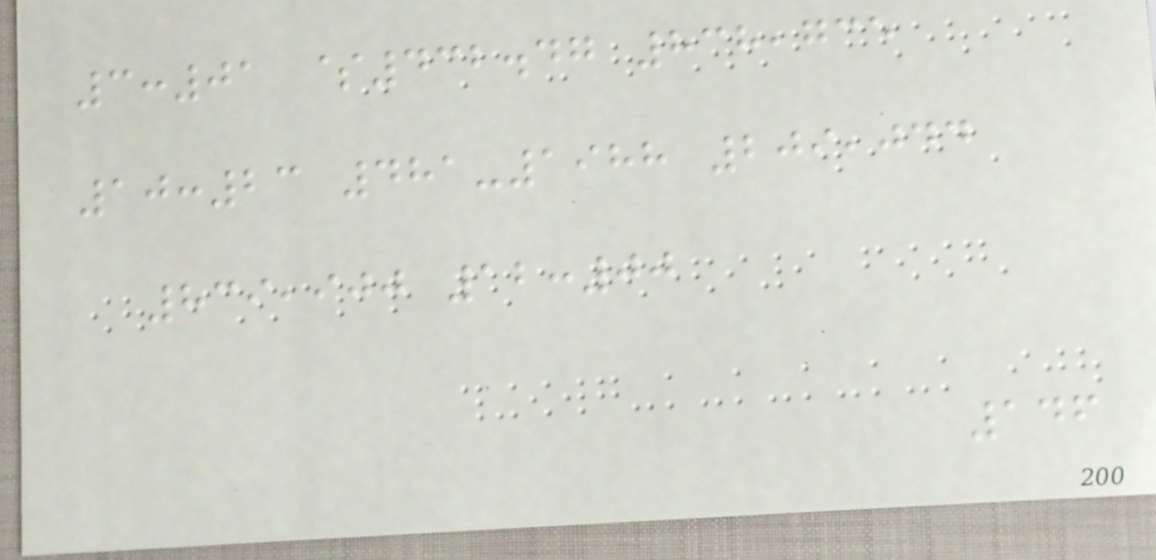3:01 $432.47 838,735
10:23 481-1988 209,044
839,900 12:00
146
